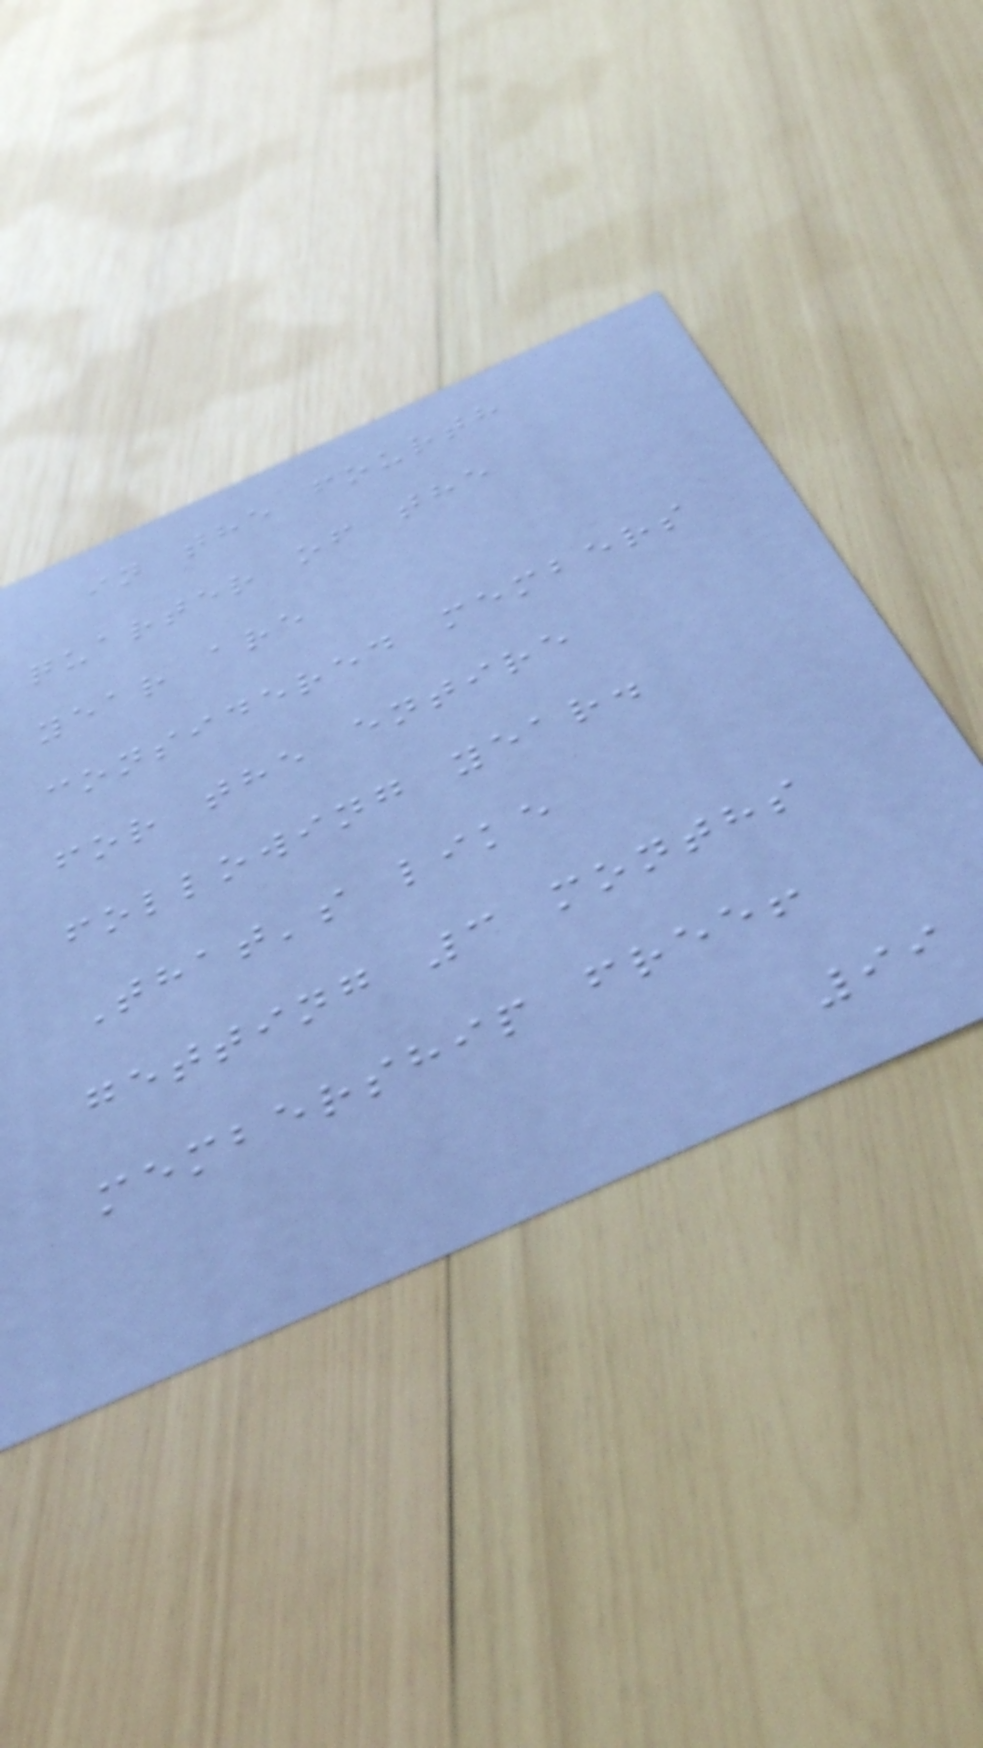in the fourth
quarter of the
year are
considered members
for the entire
following year.
That's like
getting 3 months
membership free!
99
